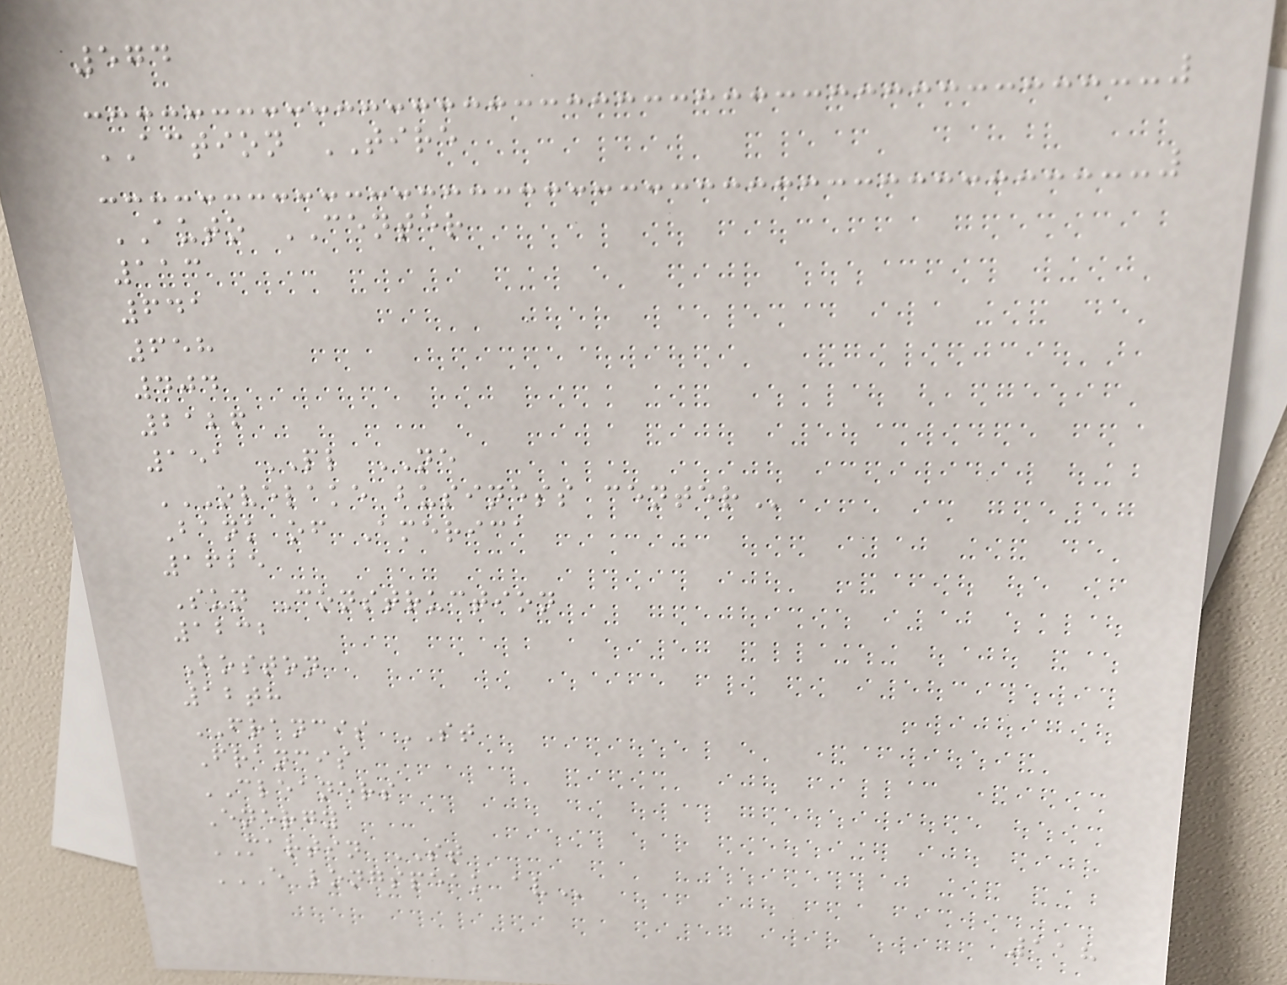574
ACTION TIRE
AUTO CENTER
113
641
658
404
2126
151 PL NE
OVELAKE BUSINESS CENTER
Bank of America
1625
Sun Construction
1232
Boston
12th
FRANCIS ST
Francis
CLEANERS
Energy
MARTIN ST
E LONGSPEAK AV
118
